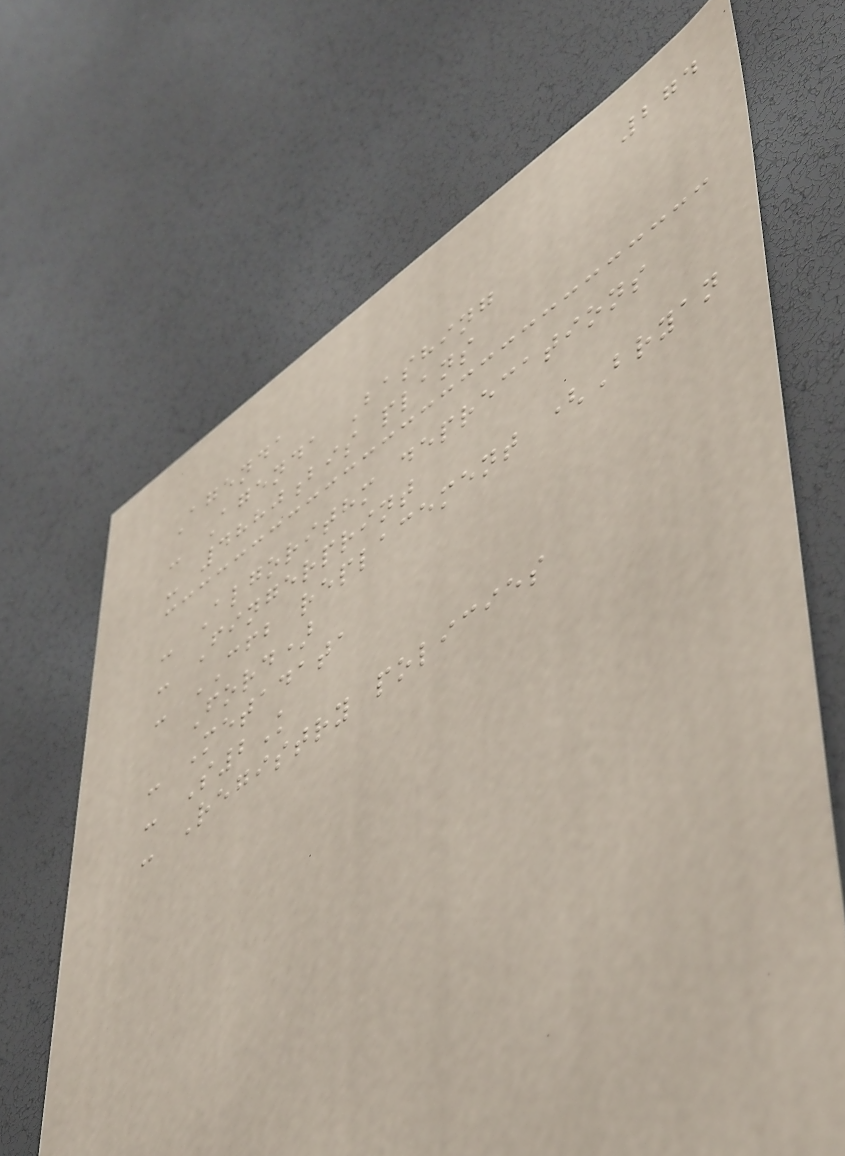274
Agenda
- Agenda Bashing
- 4880bis plans
- Algorithm deprecations
- Fingerprint
- CFB replacement (Bryan
Ford)
- Metadata
- S2K
- Registry policies
